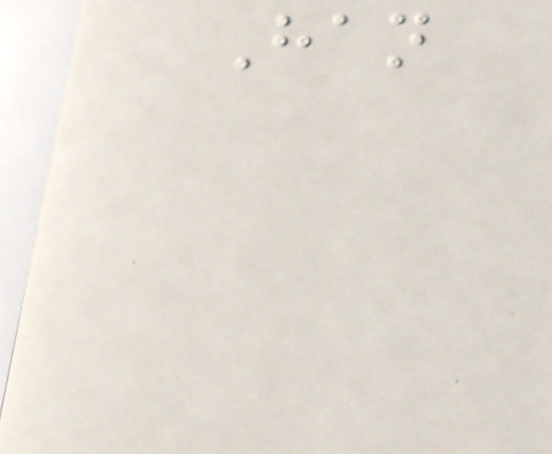Han
